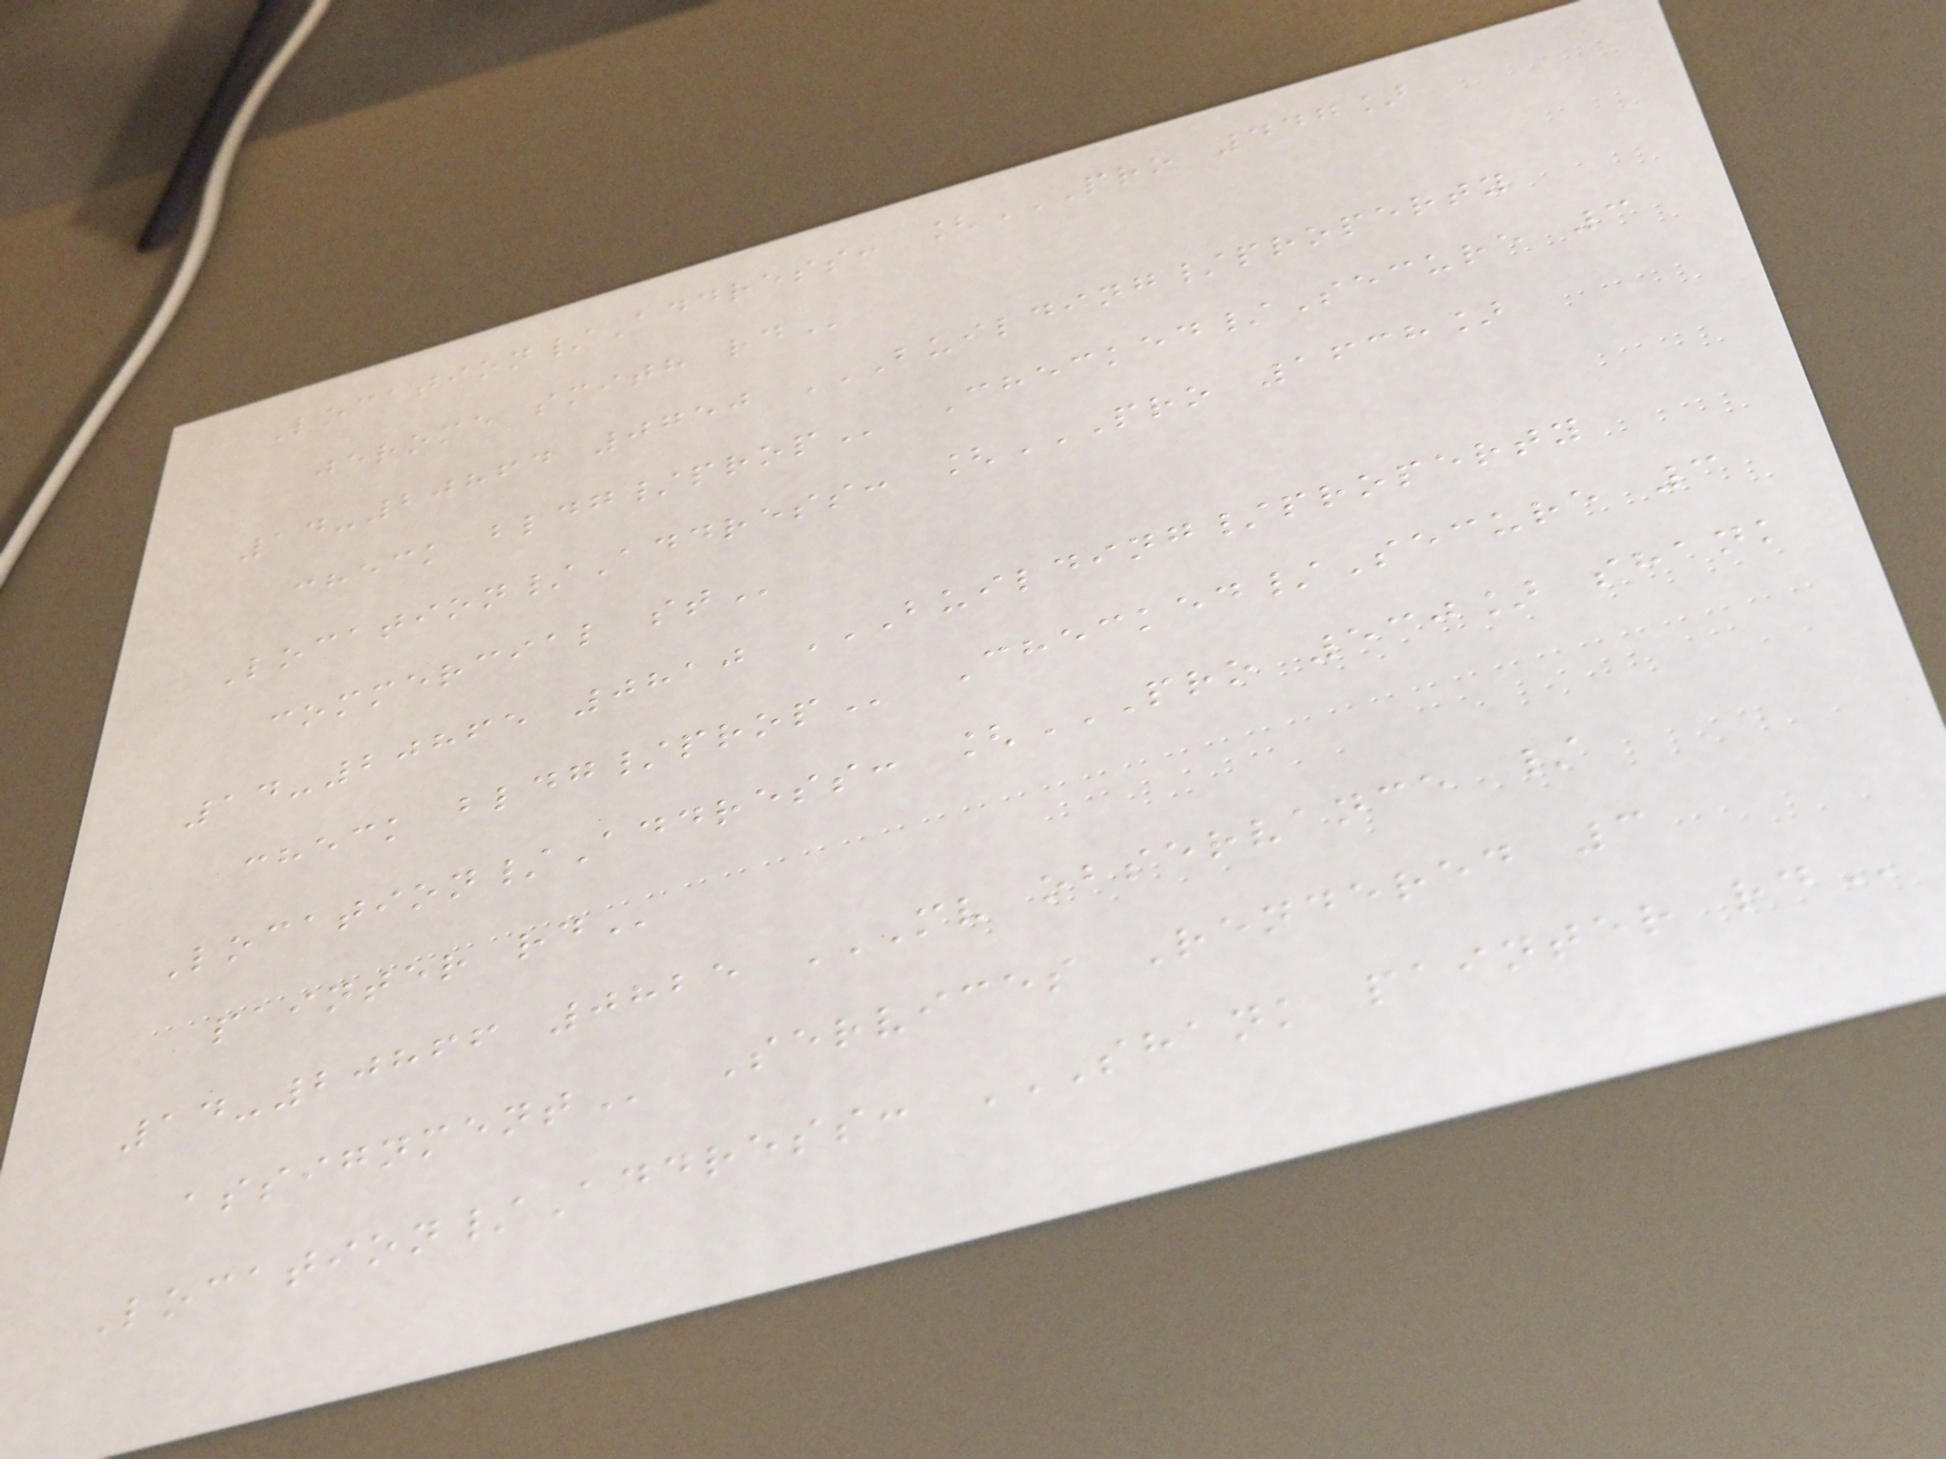Location/Address: [PRO 447]
JEROME SMITH RD
14-20864 0750 BUILDING/PROPERTY
CHECK BLDG/PROP Checked/Secure 3
Location/Address: [PRO 1638]
COMMERCIAL ST
14-20865 0810 BUILDING/PROPERTY
CHECK BLDG/PROP Checked/Secure 3
Location/Address: [PRO 530] SHANK
PAINTER RD
14-20866 0825 MV OBSERVANCE /
ASSIGNMENT Services Rendered 3
Location/Address: SHANK PAINTER RD
